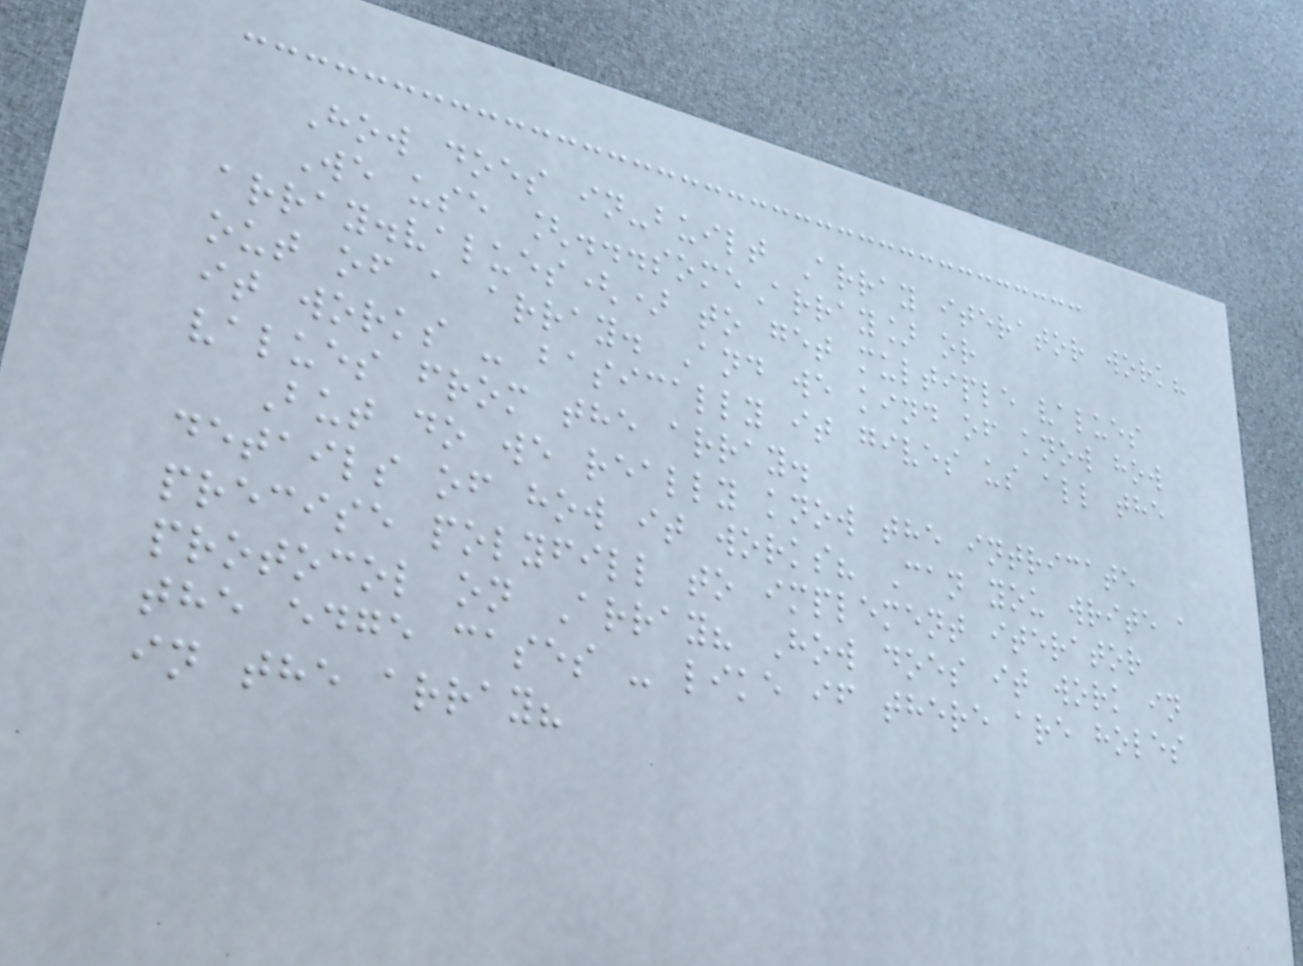How does in-built Array iterator work?
We use [...someArray] or
array.values() to get multiple values
out of a array. And we kind of know how
it works - basically it gives us all the
values from the array.
But do we really know the intricate
details of how it works? Can you write a
precise polyfill to implement iterator
protocol on Array? How does it work in
the edge cases - like if there are holes
in the array?
